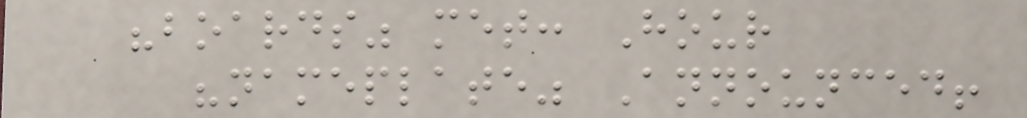"boards" met: Hour
"nameplate" Announced!
